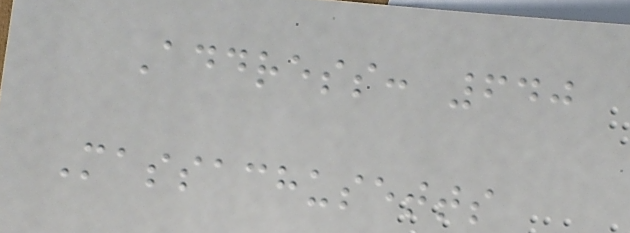Address: 640
Massachusetts
